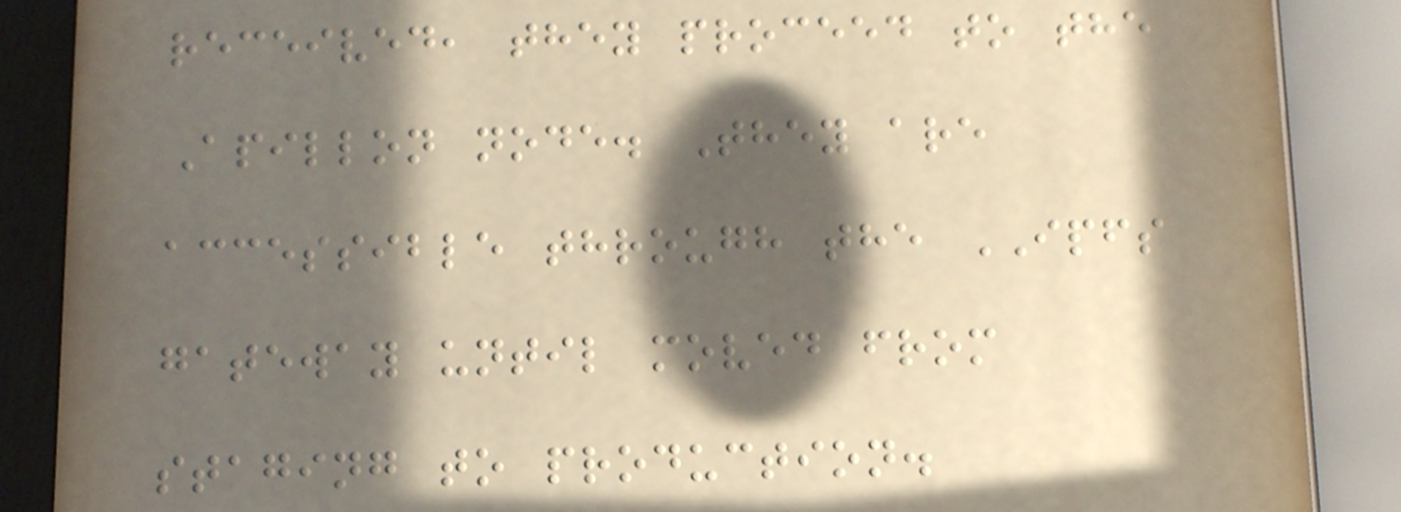received, they proceed to the
Apillon node. They are
accessible through the IPFS
gateway until moved from
staging to production.
